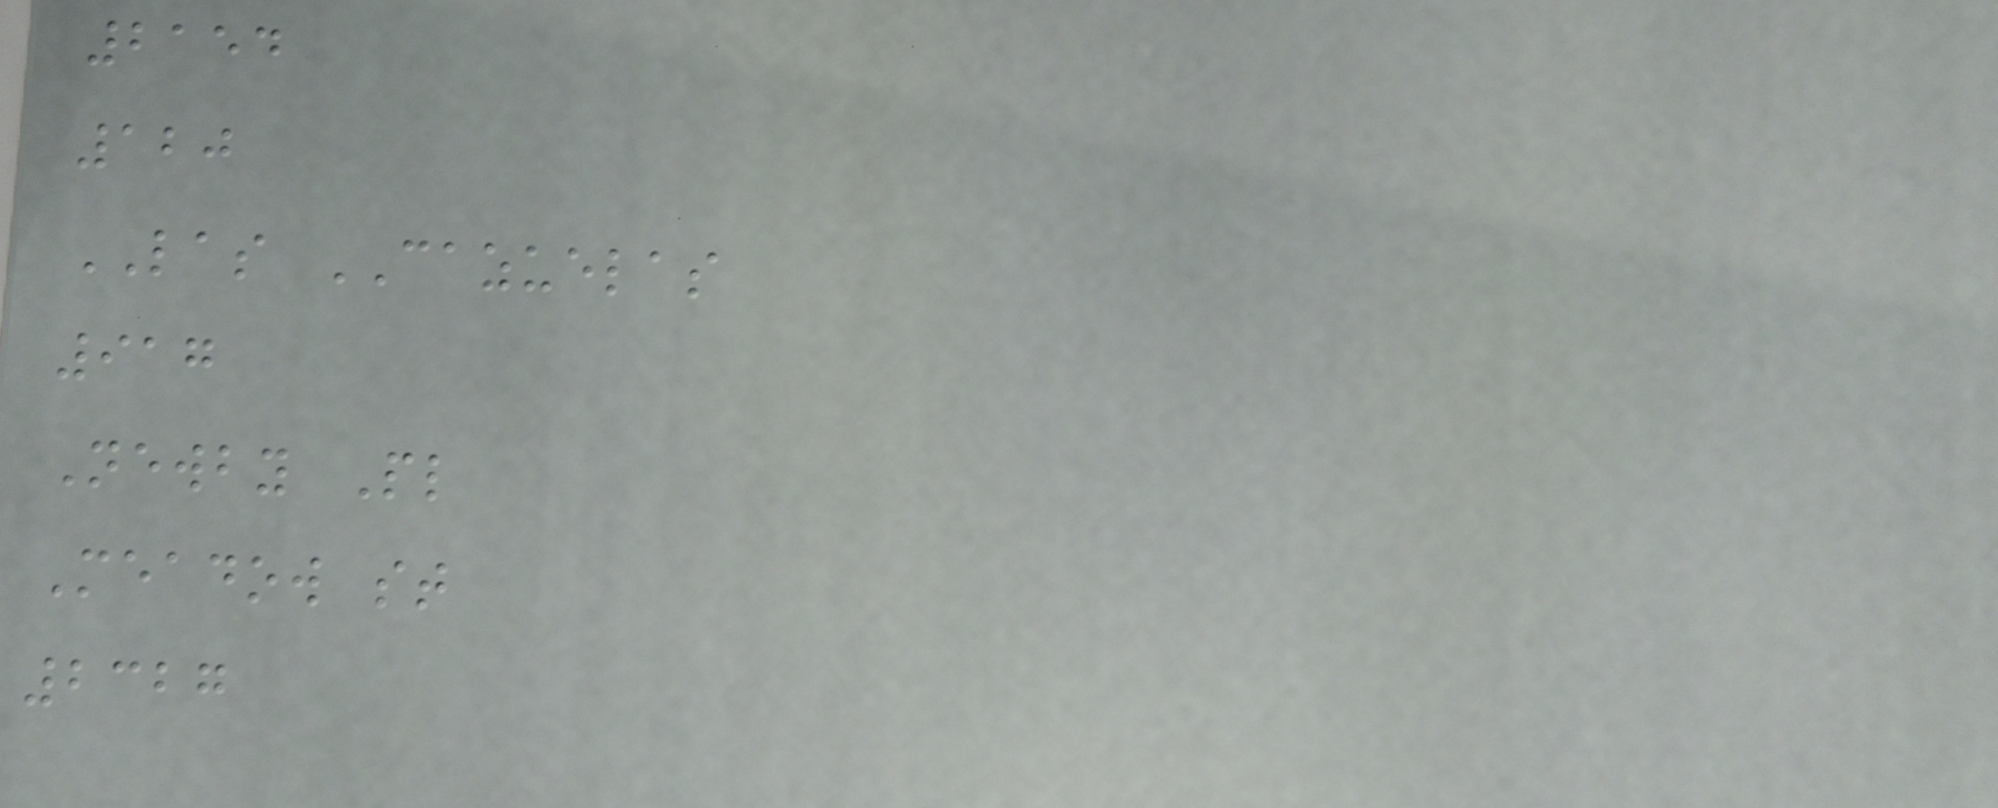2154
120
LAS CAZUELAS
917
Newby Pl
Meadow st
2327
